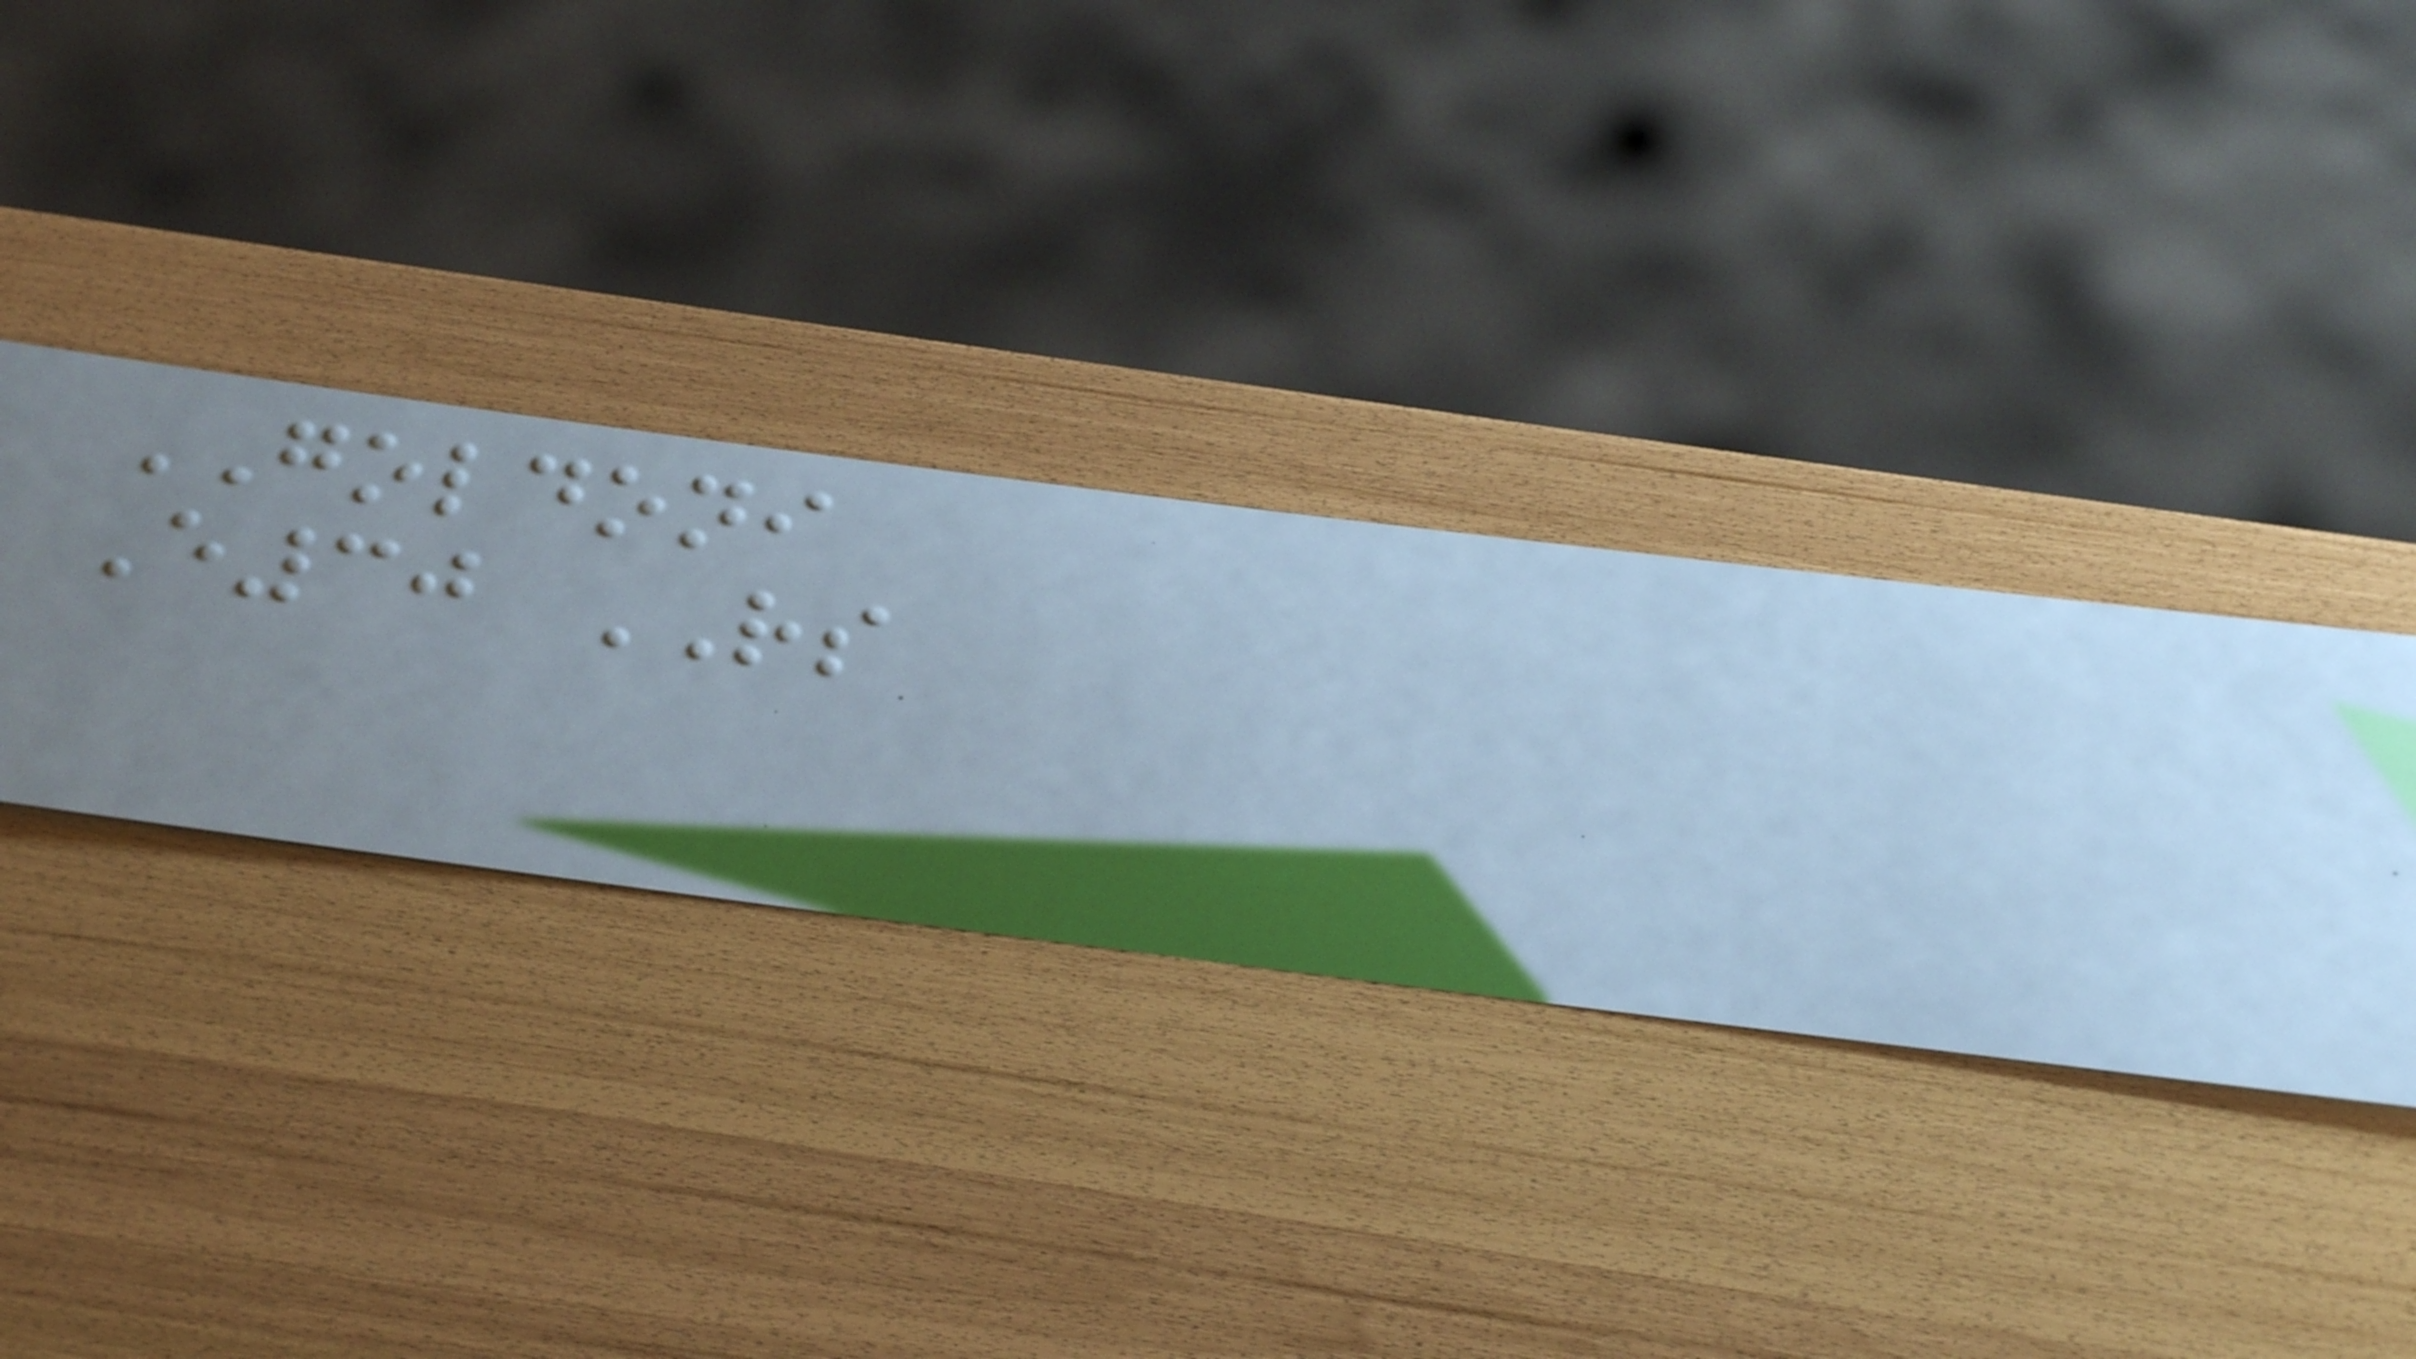GOLDONI
E30 RS
